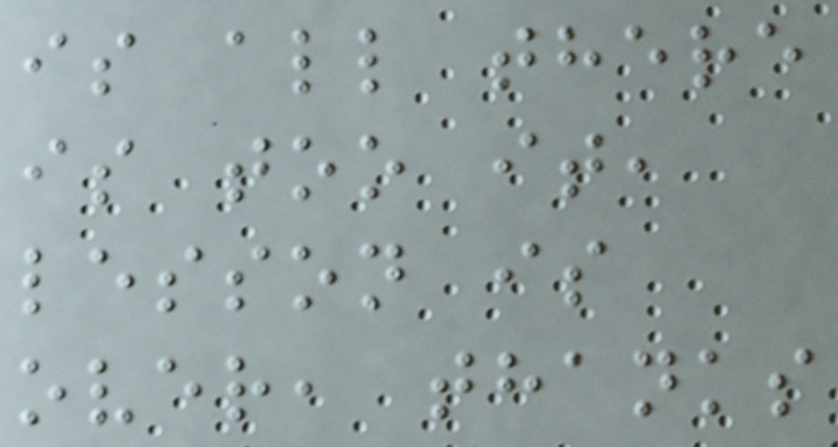is all there
is too it,
lesson is
over, thanks
